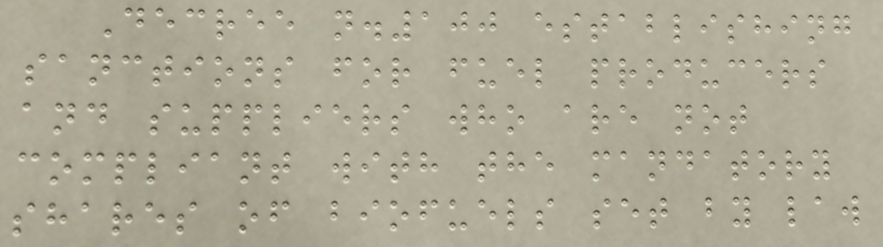Decree n.100 establishing
sanctions for fuel producers
and suppliers who are not
compliant with the mandatory
shares of biofuels set by law
